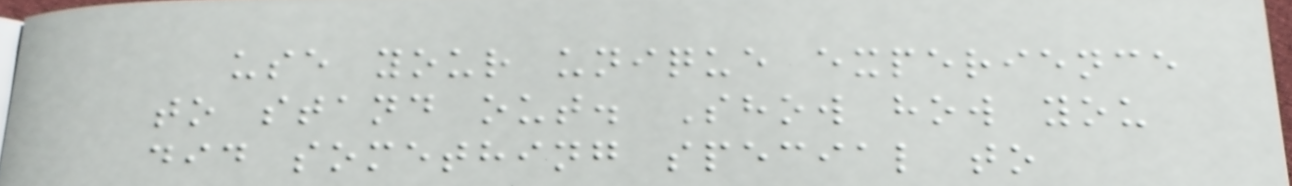use your unique experience
to stand out. Show how you
did something special to
